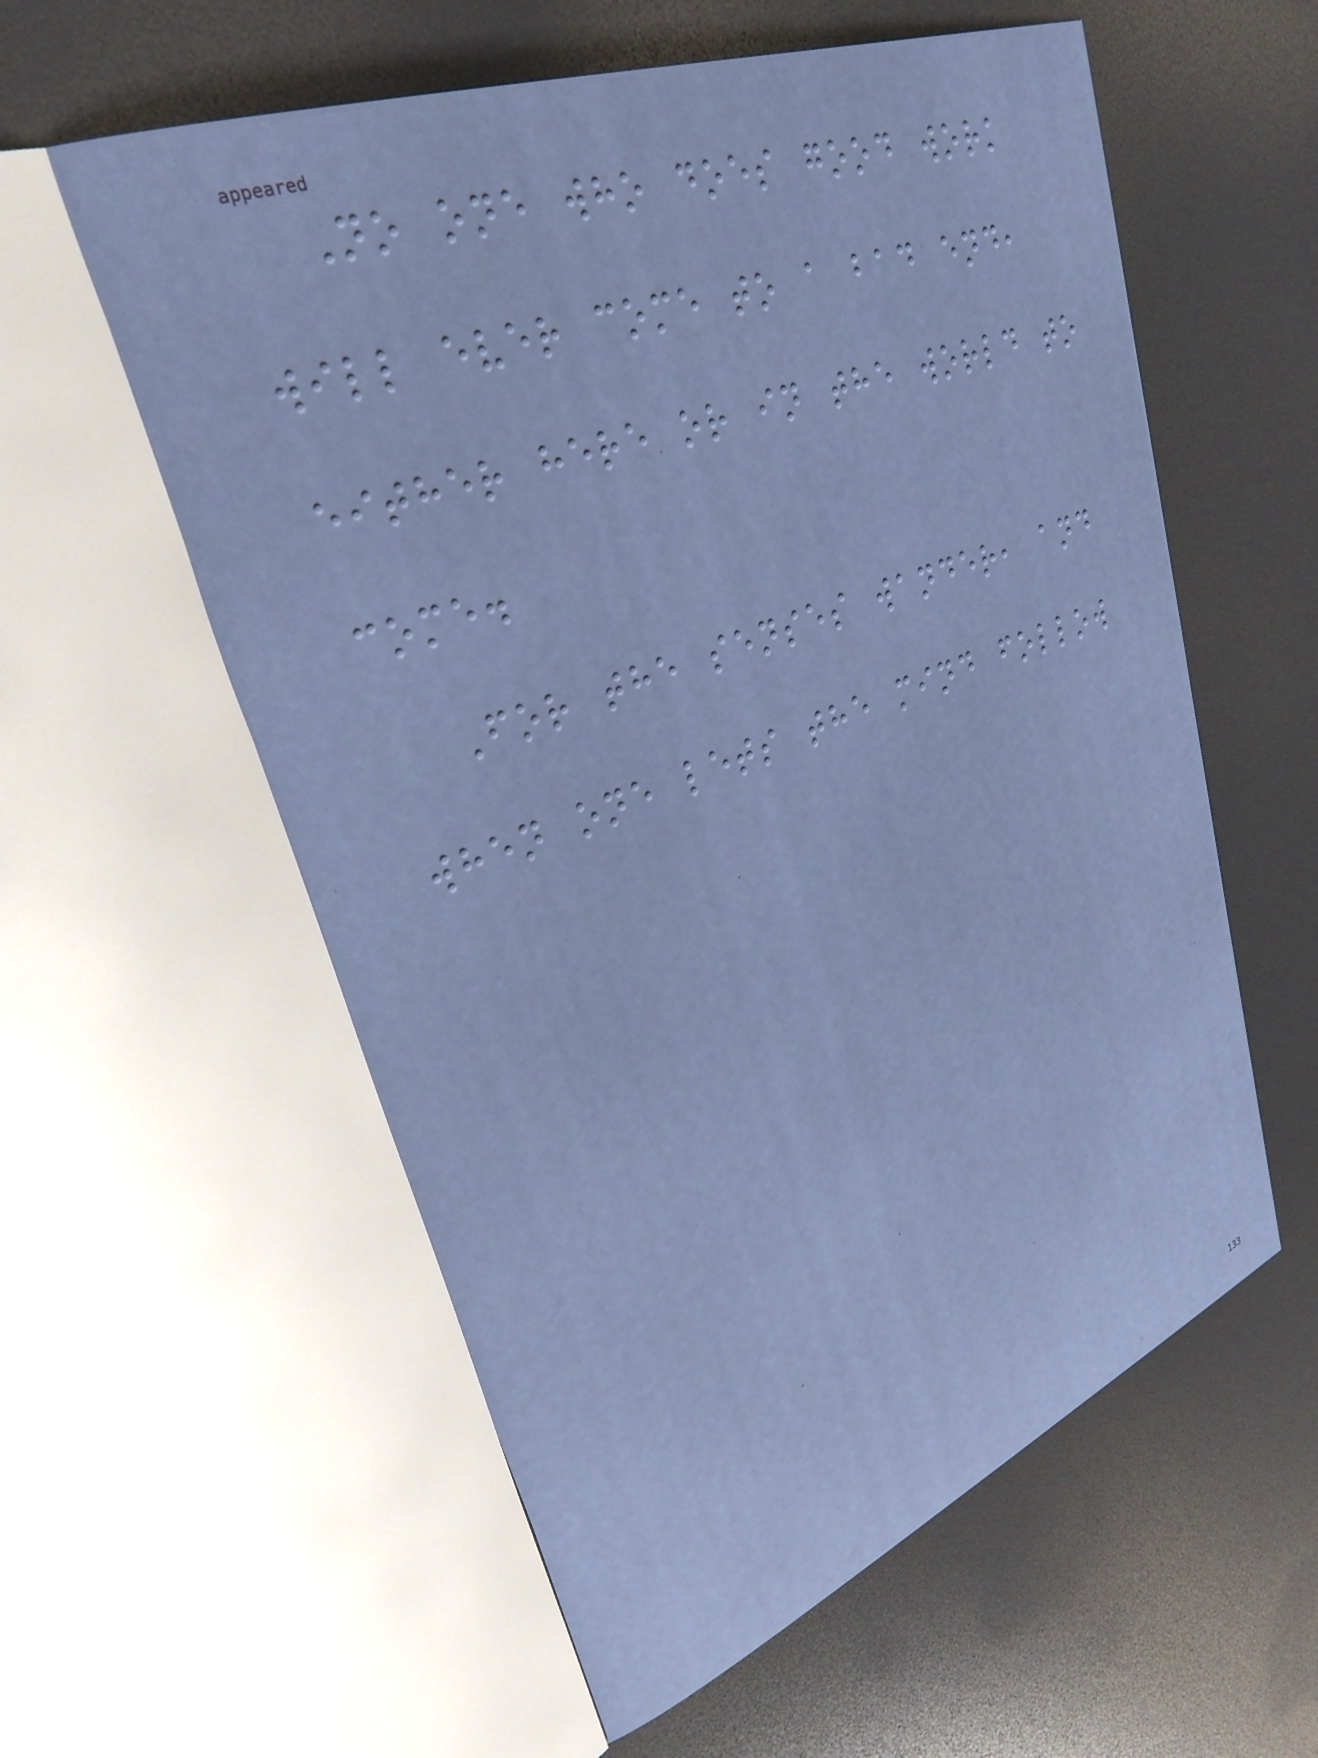No one who does good work
will ever come to a bad end,
either here or in the world to
come.
For the senses wander, and
when one lets the mind follow
